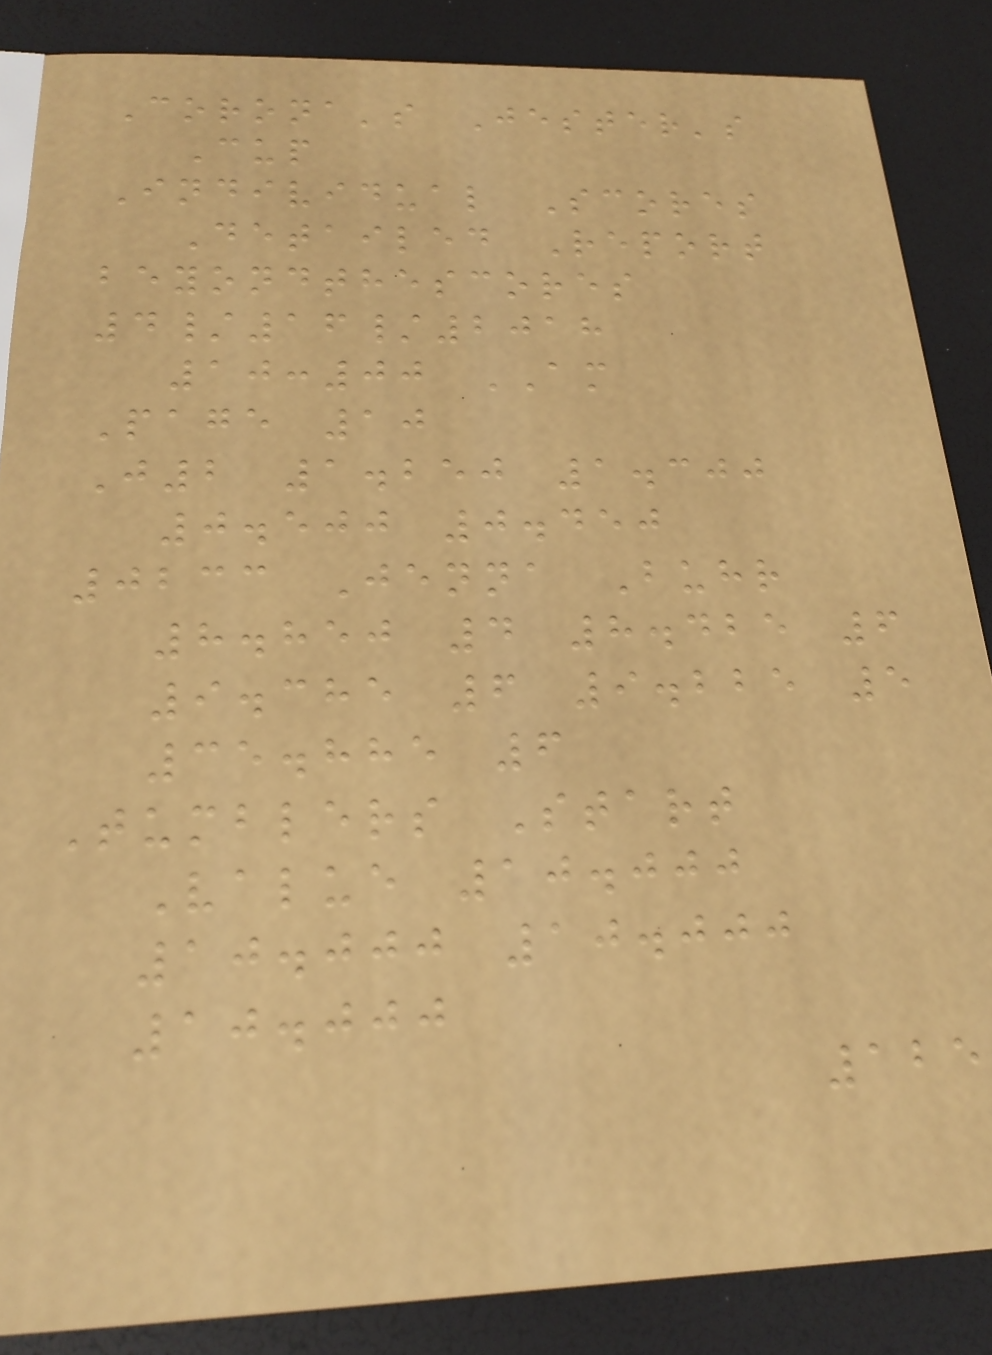Corona's Jester's
Cup
Individual Scores
Detailed Report
beyondthescores
4/16/2018
10:00 AM
Page 10
J2 1.250 1.300
0.500 0.450
0233 Jenna Buhr
8.850 4 8.425 6
9.385 6 9.225 5
35.885 6
Tumblers Start
Value 10.000
10.000 10.000
10.000
125
